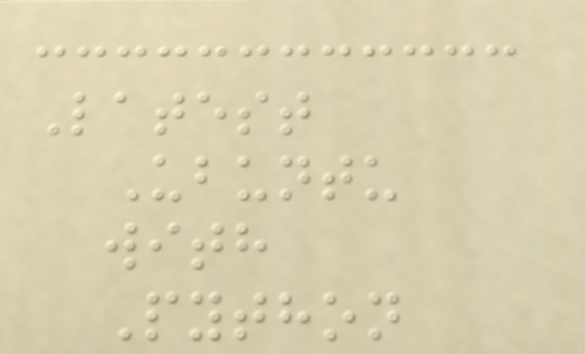Latest
Ubuntu
with
Python
